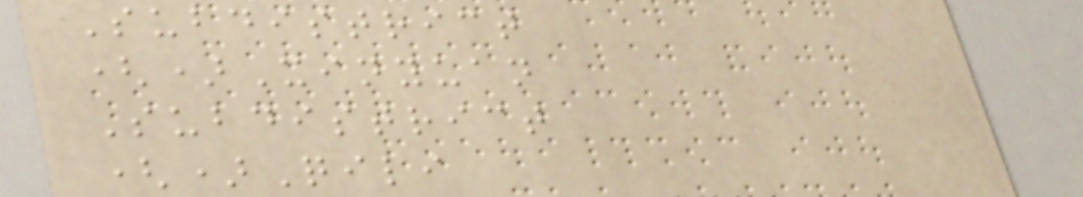Subdistrict
()Xinyuan
Subdistrict
()Qili
